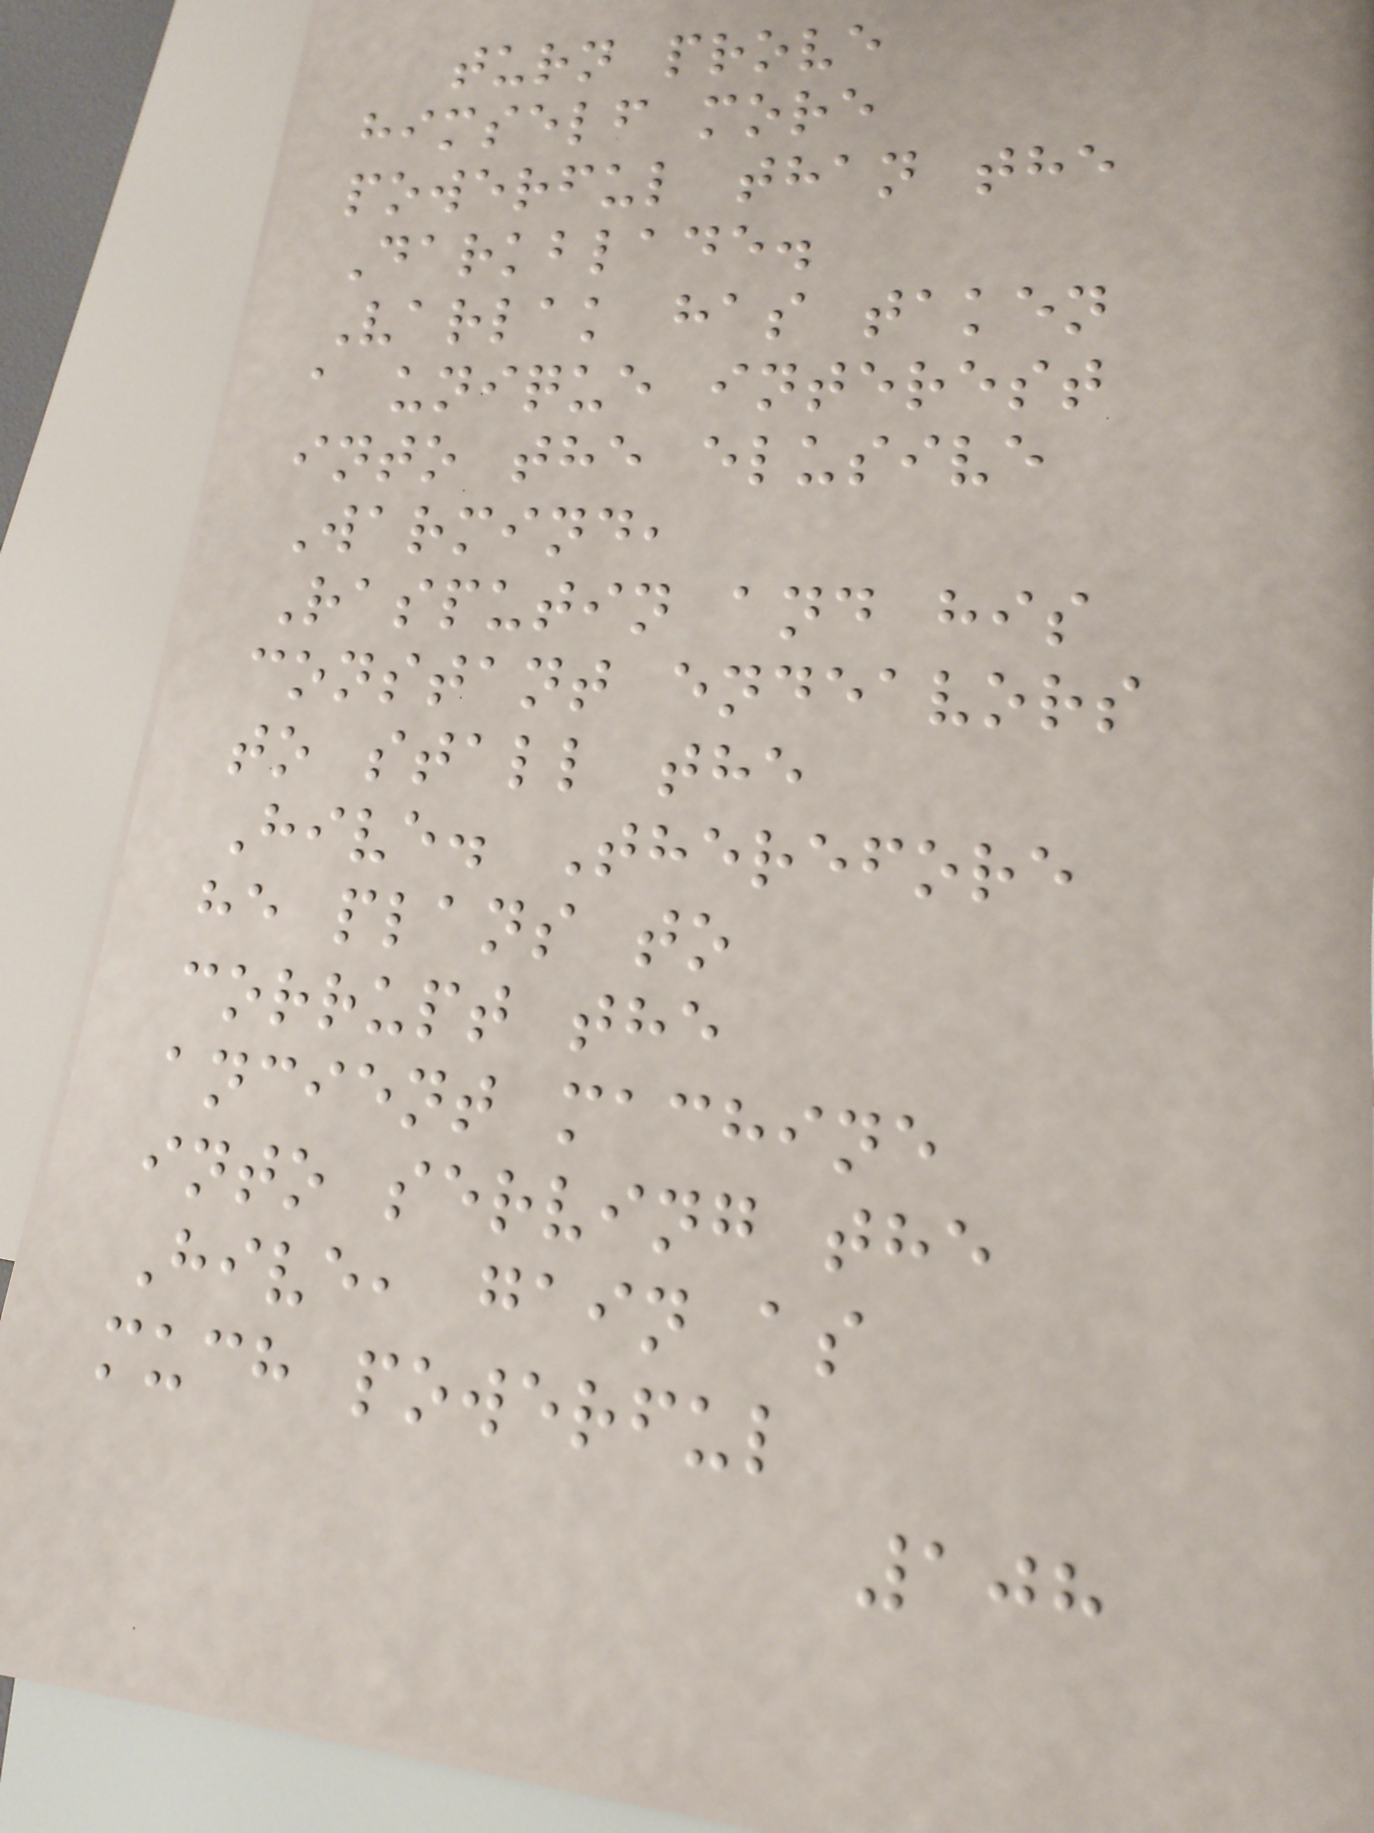turn prove
himself more
powerful than the
Darkblade.
Varlak has taken
a unique interest
into the elusive
Warmind,
Rasputin and his
constant endeavors
to stall the
Hive. Therefore
he plans to
corrupt the
ancient machine
into serving the
Hive, gain as
much powerful
108
